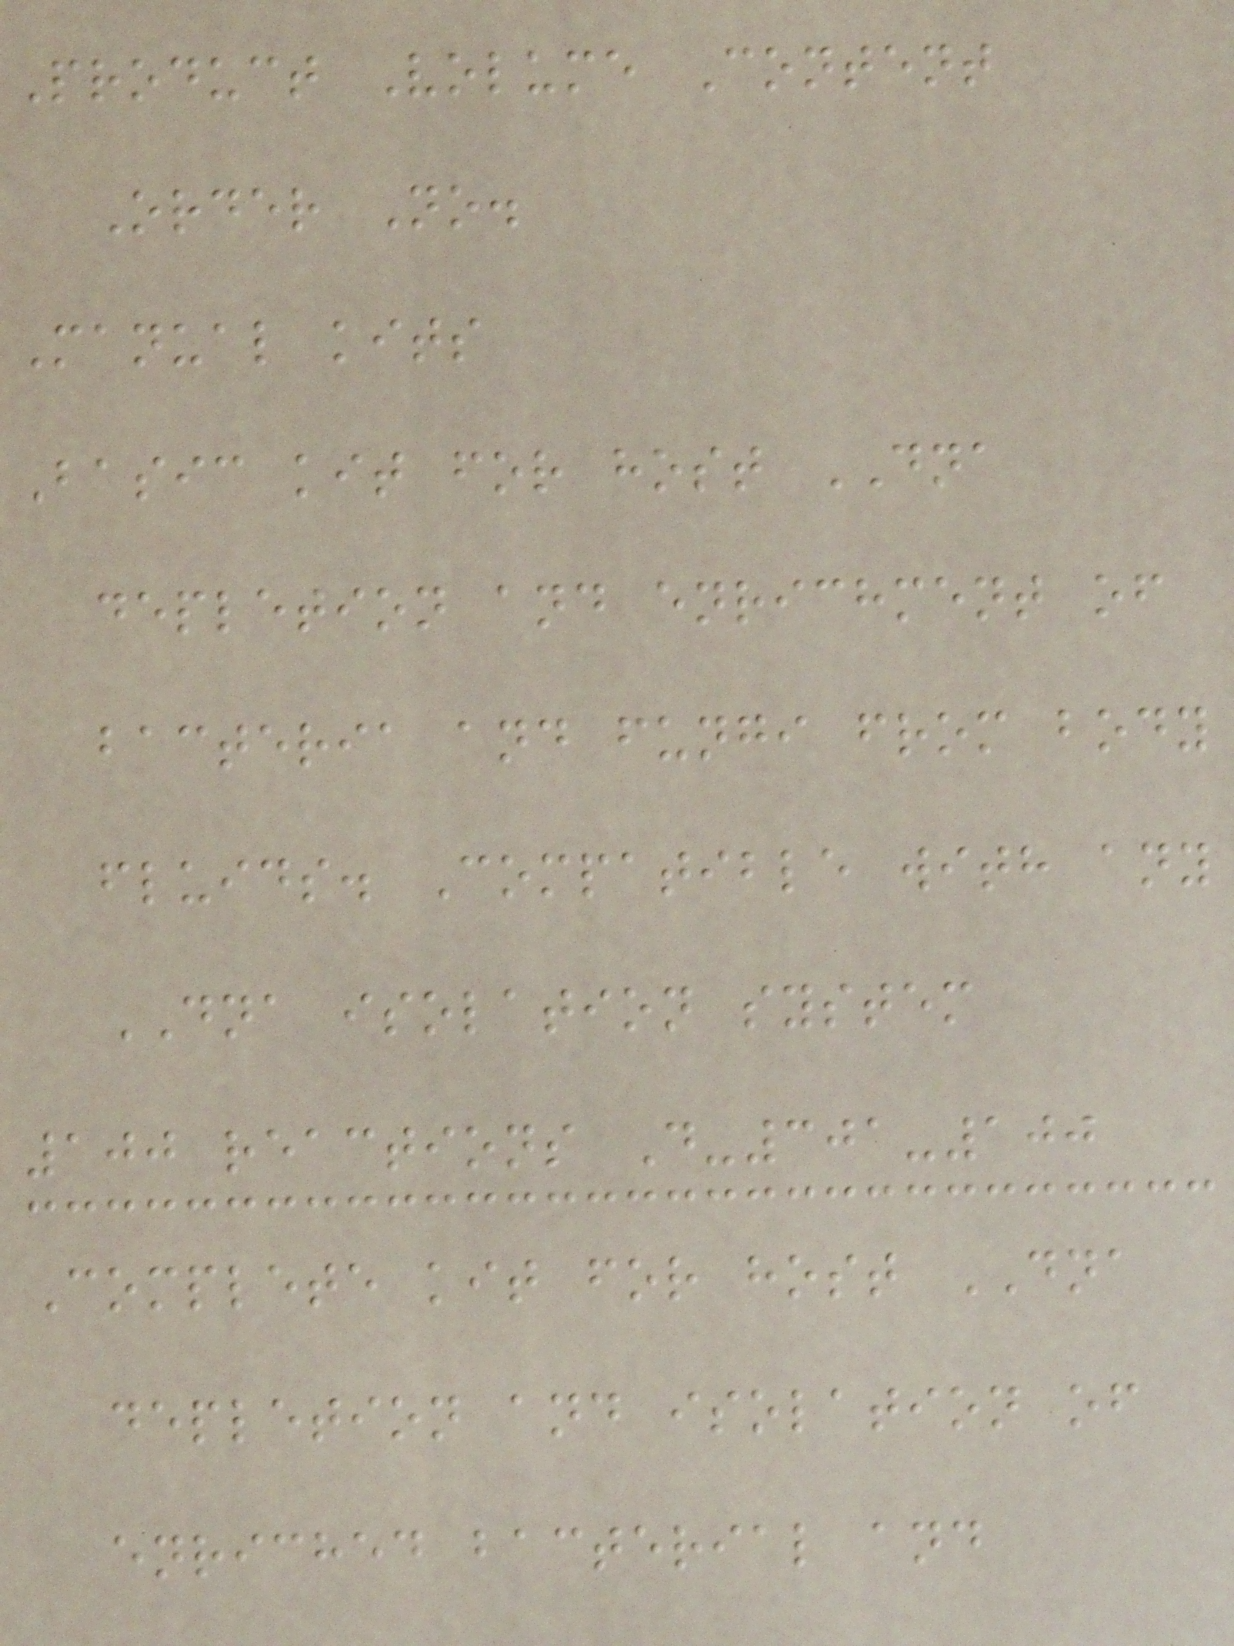Product Volume Content
Order No.
Manual kits
Basic kit for host DNA
depletion and enrichment of
bacteria and fungi from body
fluids. Compatible with any
DNA isolation system
100 reactions D-301-100
Complete kit for host DNA
depletion and isolation of
enriched bacterial and
